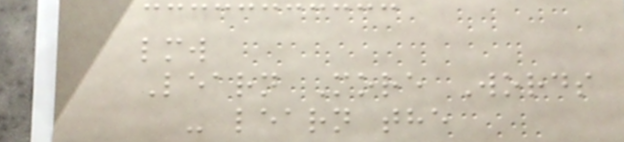lmw
Learn More Words
- learn the
